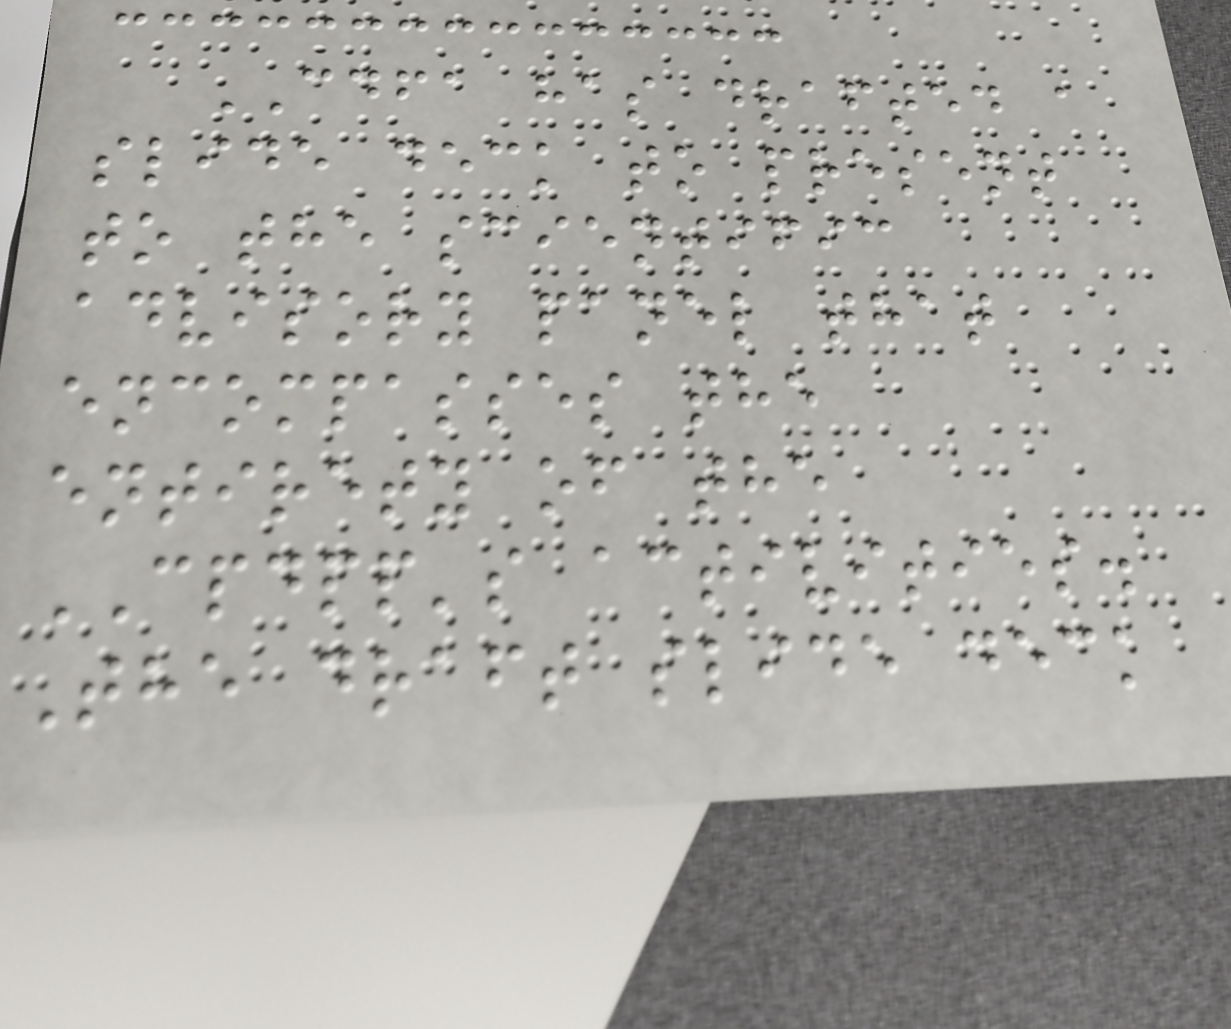CDFA has drafted a
slide deck to present
to the scientific
advisory panel that
encompasses the
entirety of the
CPDPP's activities.
The draft slide deck
